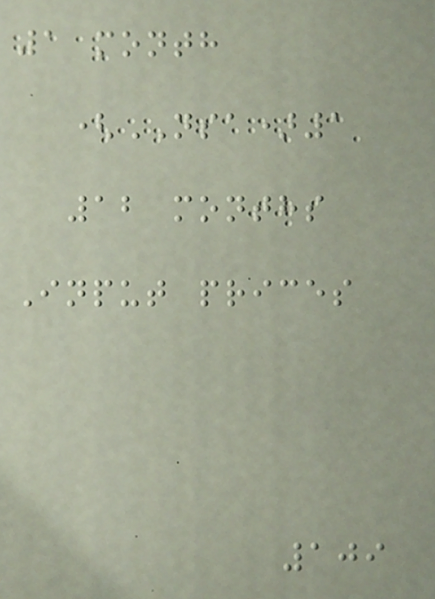1 month
(NSA)1
12 months
Input prices
109
